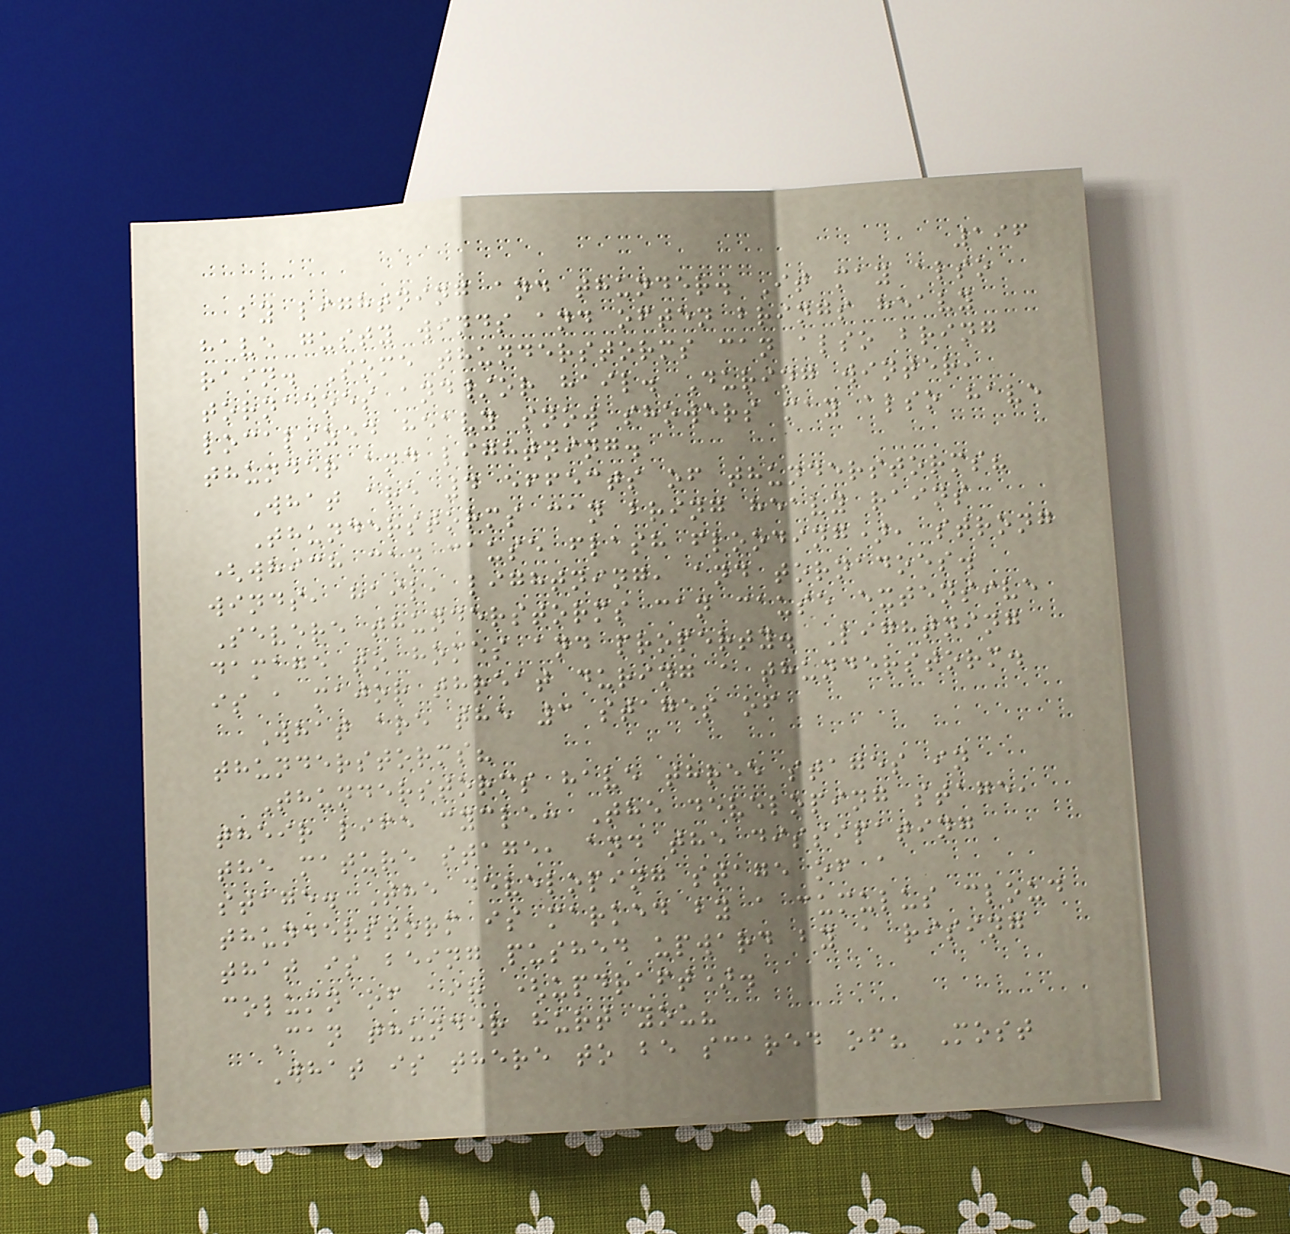196
by lightning and thunder. It may also
have gusty winds and often brings heavy
rain. Some thunderstorms can also bring
tornadoes and/or hail. During winter,
localized heavy snow showers may also have
thunder and lightning.
What are 4 effects of thunderstorms?
Thunderstorms can bring heavy rains
(which can cause flash flooding), strong
winds, hail, lightning, and tornadoes.
Severe thunderstorms can cause extensive
damage to homes and property. Lightning
is a major threat during a thunderstorm.
What are the 3 stages of
thunderstorms?
Thunderstorms have three stages in
their life cycle: The developing stage,
the mature stage, and the dissipating
stage. The developing stage of a
thunderstorm is marked by a cumulus cloud
that is being pushed upward by a rising
column of air (updraft).
Can thunder hurt you?
What is there to be scared of? Most
